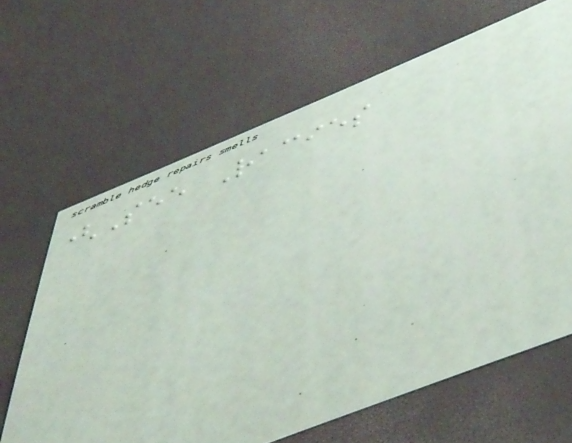(See Racies
